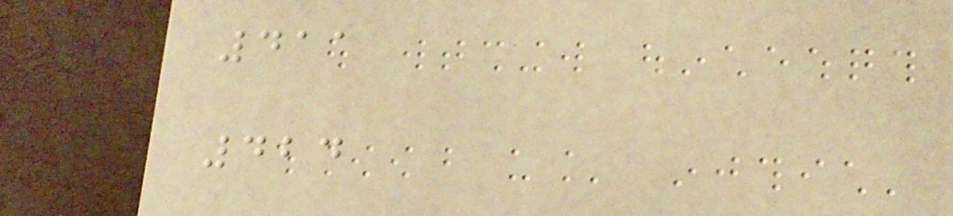411
424
